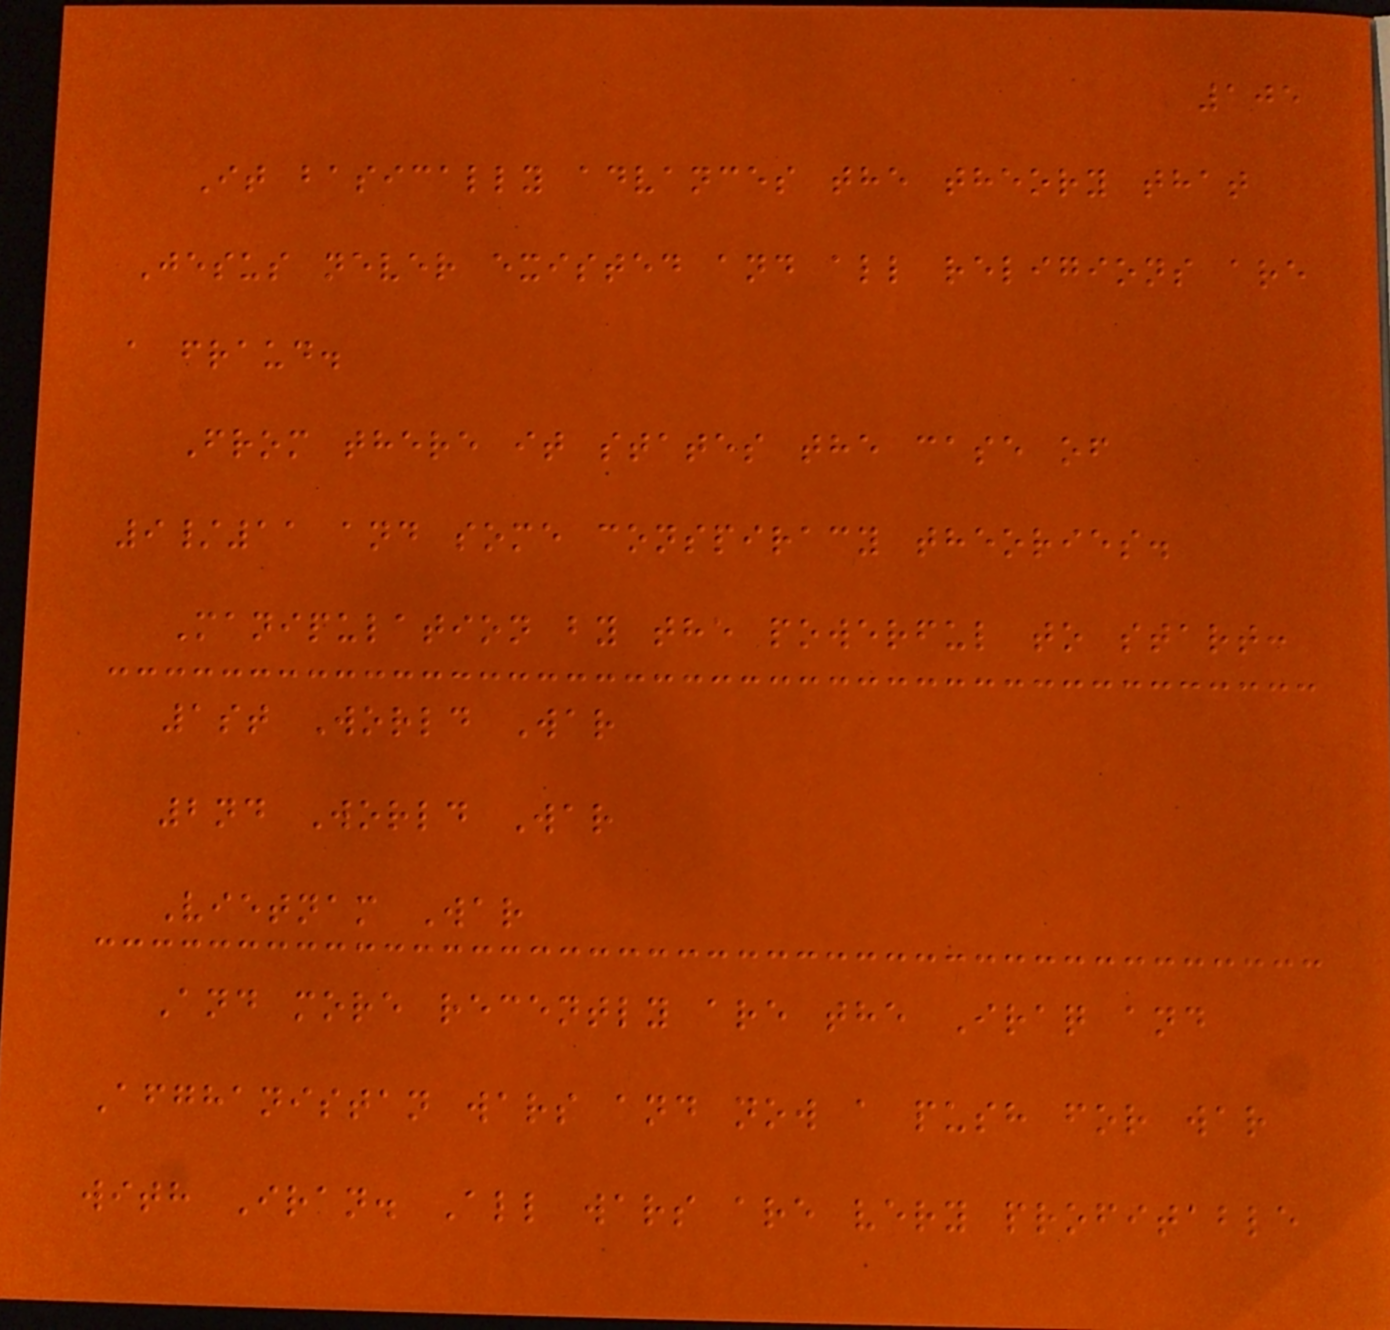105
It basically advances the theory that
Jesus never existed and all religions are
a fraud.
From there it states the case of
9/11 and some conspiracy theories.
Manipulation by the powerful to start:
1st World War
2nd World War
Vietnam War
And more recently are the Iraq and
Afghanistan wars and now a push for war
with Iran. All wars are very profitable
